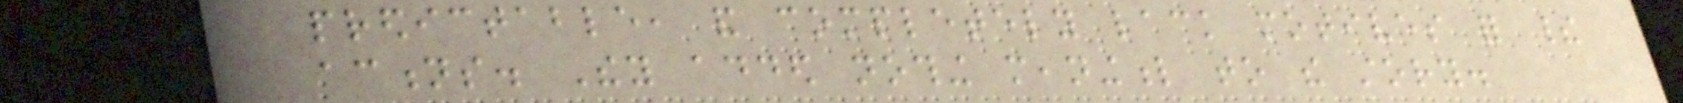predictable, and completely lack motives for their
actions. They added nothing meaningful to the story.
